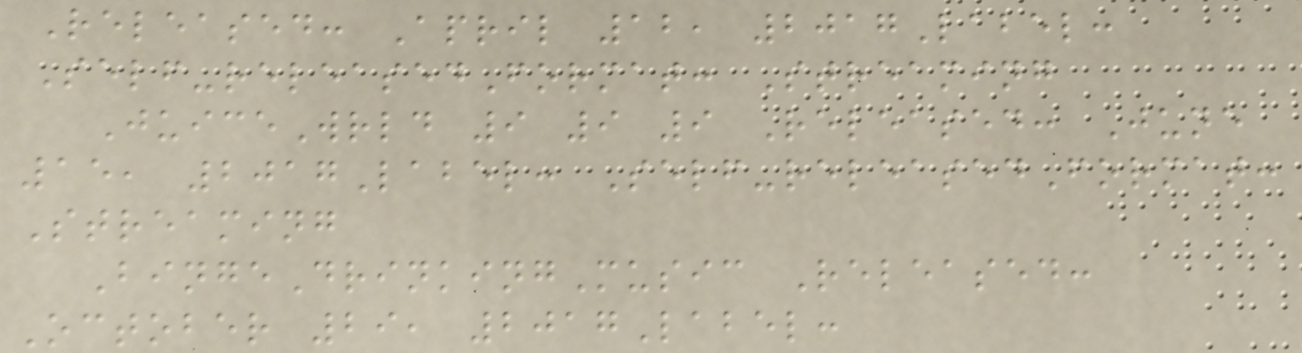Released: April 12, 2017Label:
Self-releasedFormat: Streaming
JuiceWrld 9 9 9 Released: June
15, 2017Label: Self-releasedFormat:
Streaming
BingeDrinkingMusic Released:
October 29, 2017Label:
